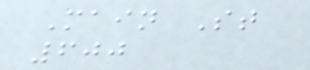Main St
600
